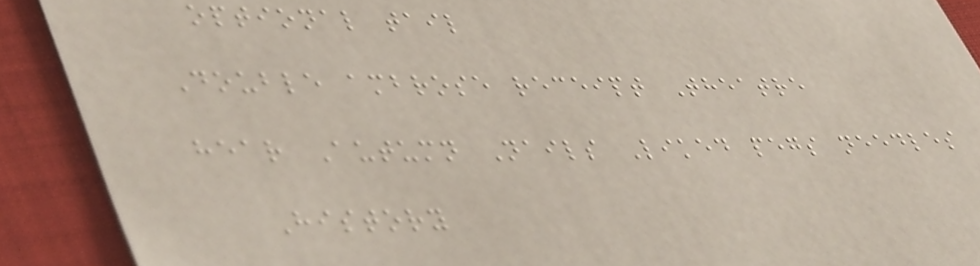optional tail
Double ambrose receipt Theatre
hear Autumn Nails Liked pegs needles
History
